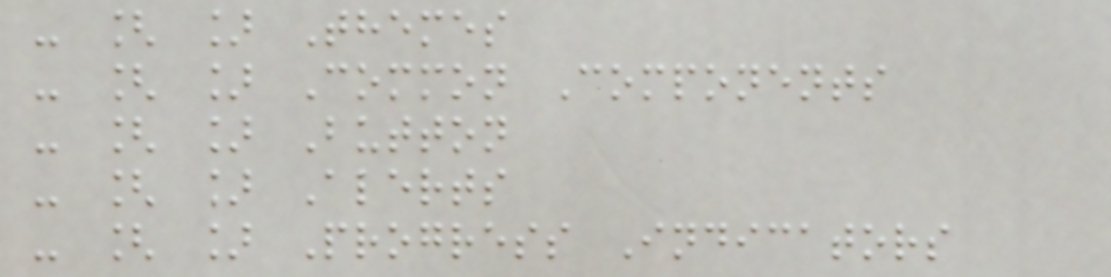- [ ] Themes
- [ ] Common Components
- [ ] Button
- [ ] Alerts
- [ ] Progress Indicators
